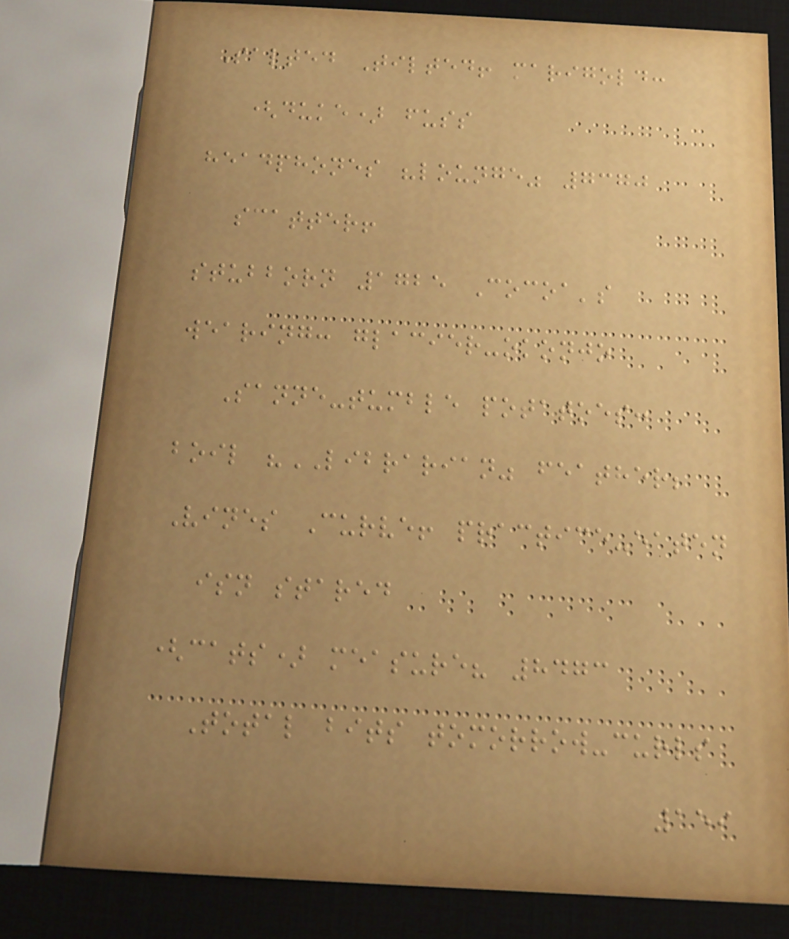Salted Tilted! marigold:
(duke) fuss
headphones "lounge" 7370
scatter!
stubborn 1725 Cocoa's
wearing: glacier-okonjo
Sanne-tumble potatoes:
boil "LIBRARIAN" feather;
Vines Curve! practice-eaten
isn stared
(cats) measure? 8473
Total bits tomorrow-curls
159
